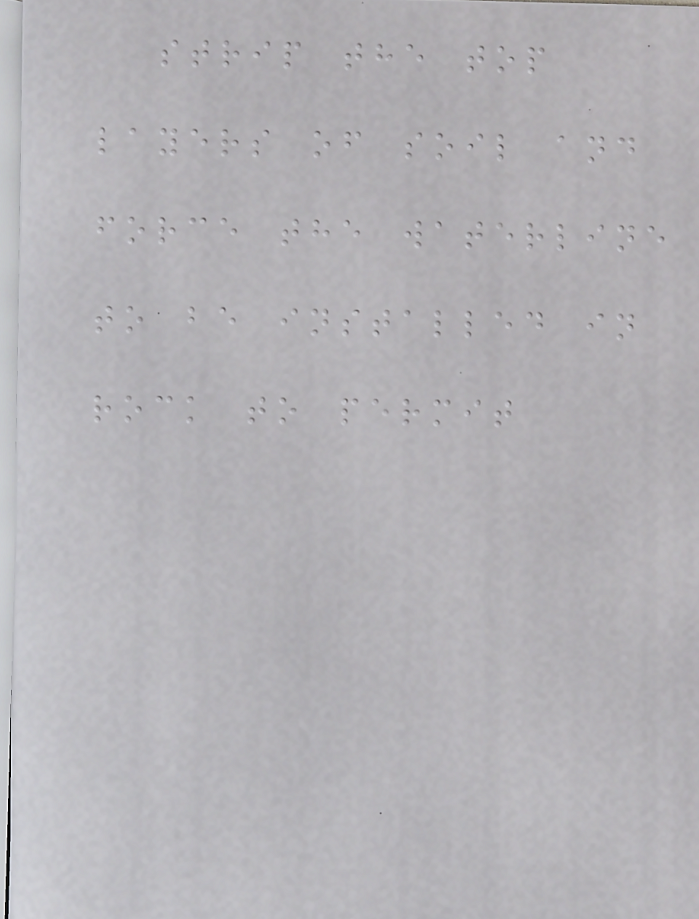strip the top
layers of soil and
force the waterline
to be installed in
rock to permit
